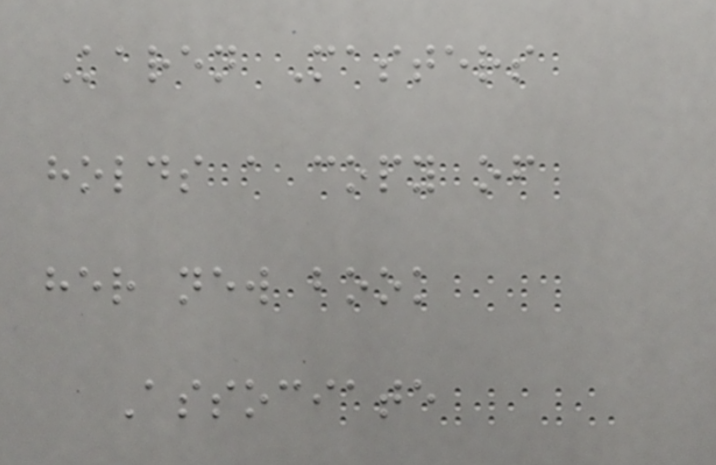Karen Masters
holds a copy of
her new book
Associate
